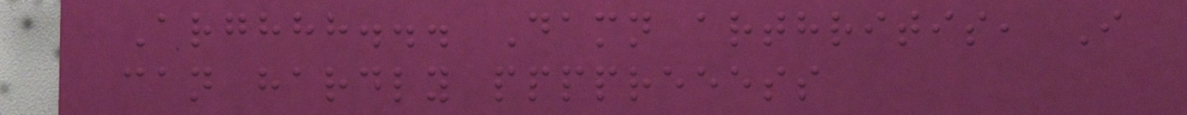Arghhh... Damn arthritis, I
can hardly ppppreeess
